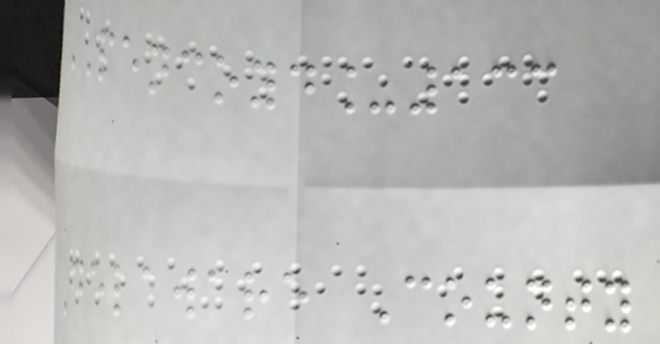PENCOYD_133
Delaware County
